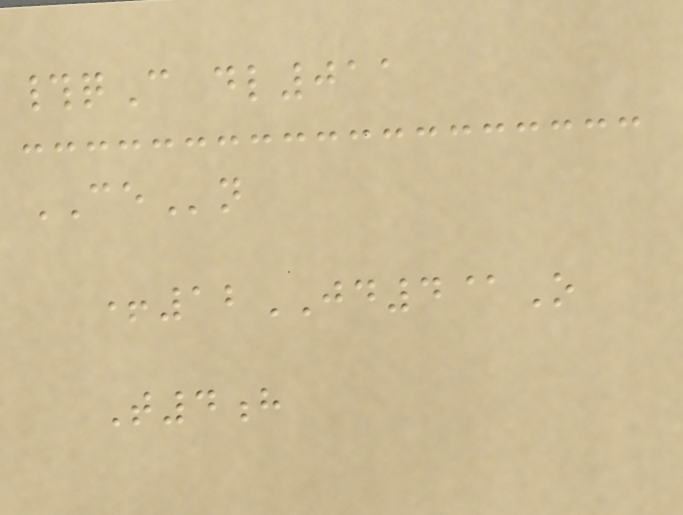#qC dl011
CEn
+12JD4@O
T4h
